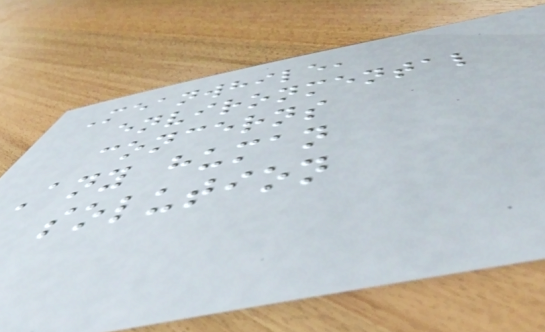Meanwhile,
environmental
concerns
Any human
solution
